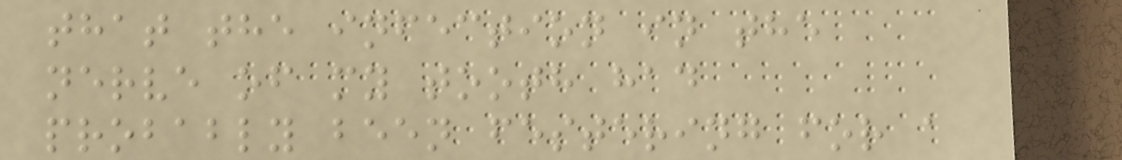that the infection in the
nerve of my tooth had
probably been festering for a
